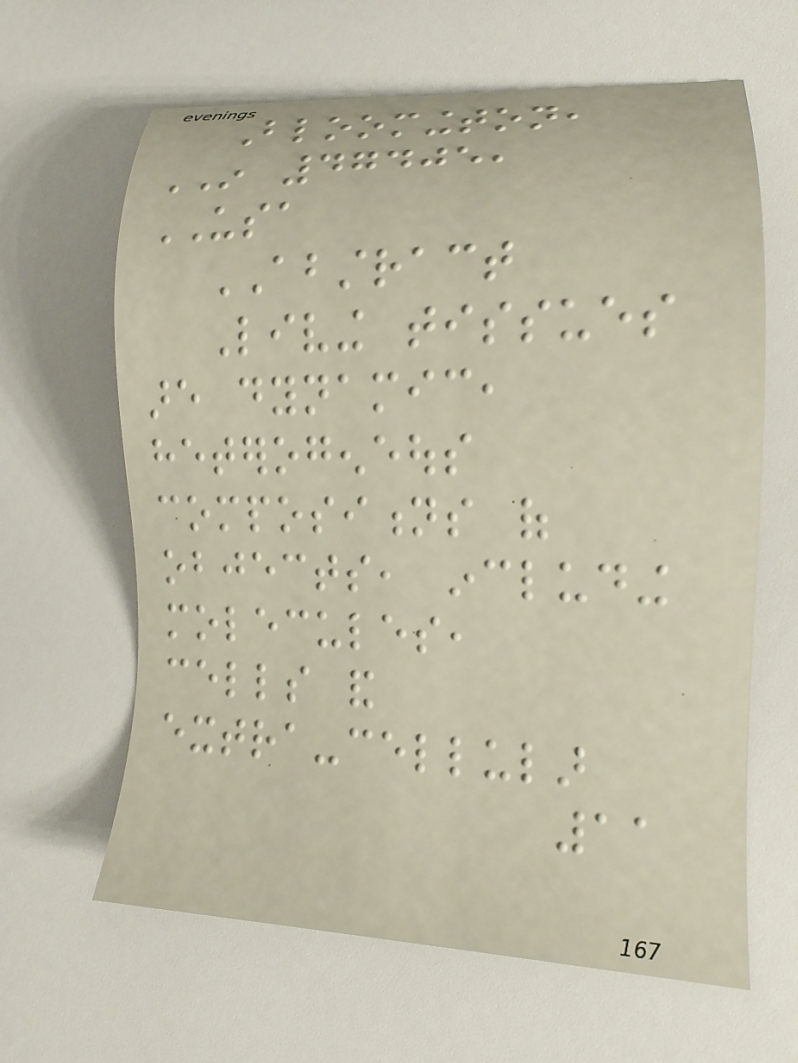Bloomington,
IN 47405,
USA
ABSTRACT
Living tissues
are dynamic,
heterogeneous
compositions of
objects, including
molecules,
cells and
extra-cellular
11
